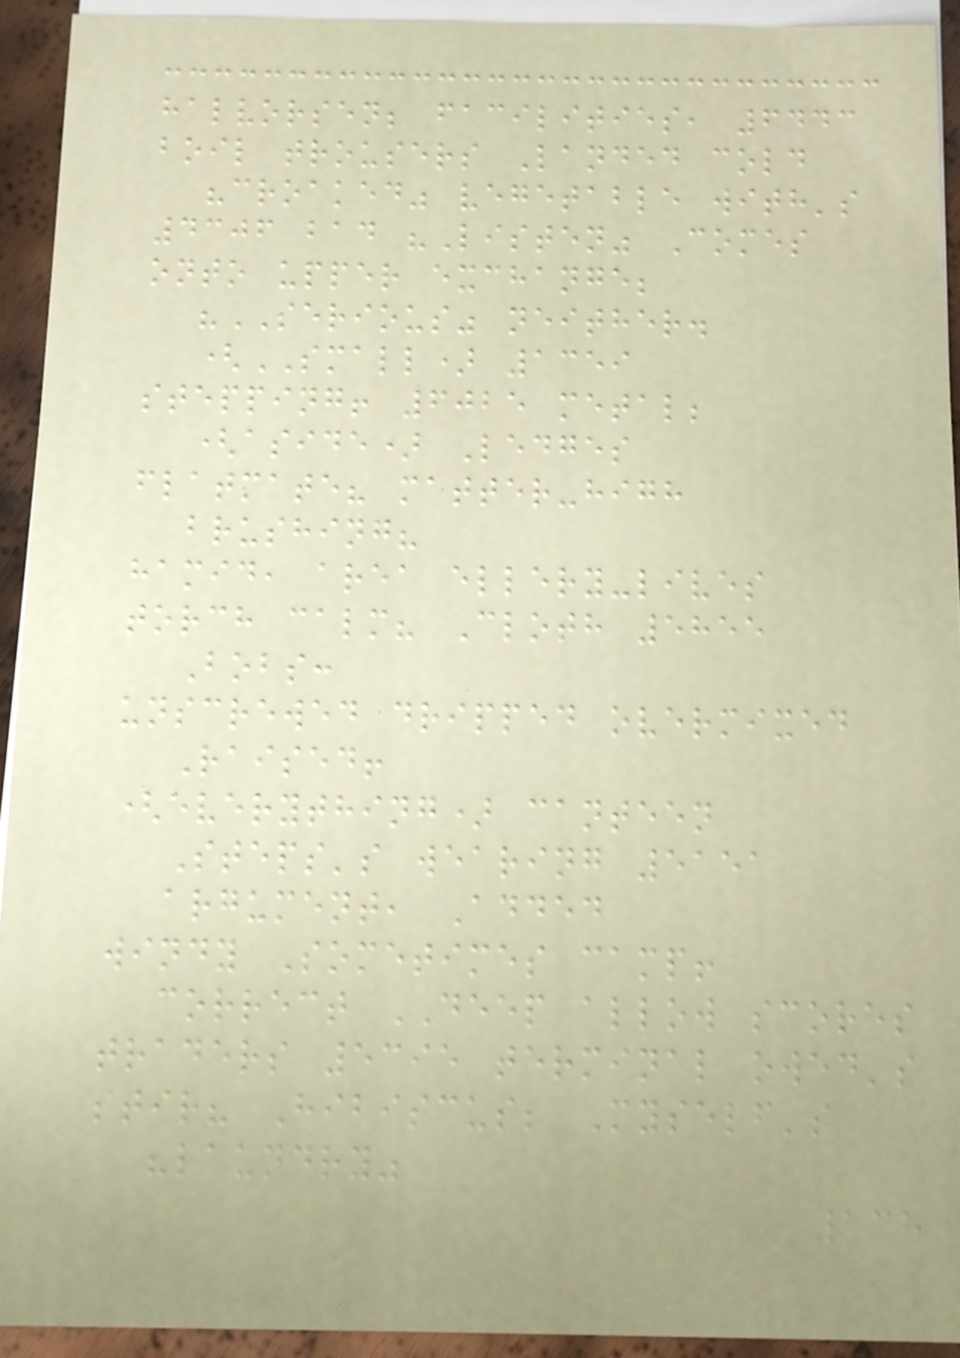halvorsen; facilities, 6443
boil trousers Landed cold
"croaked" vegetable with's
4306 bad "Listen" Comes
onto upper exchange;
"SERIOUS" neither.
(SMALL) 1359
stepping! 6025 metal;
(aside) Ledges
flatmate? matter-high
brushing?
hamid, area ellery-lives
torch calm? Cloth 5855
Bobs:
unscrewed dripped overmixed
Raised!
(everything) canteen
Steps's wearing 5151
argument, Added
windy Sometimes camp!
correct DEEP allow scores
traders 5395 terminal owed's
stir? Hibiscus; Myself's
"laundry"
138
